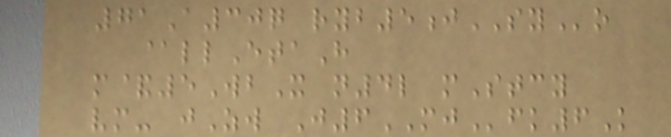71A30q ryb5jSYo
@llEtaH
m&5WbX n4l mStcy
vm- jZw J6MJfk6K
